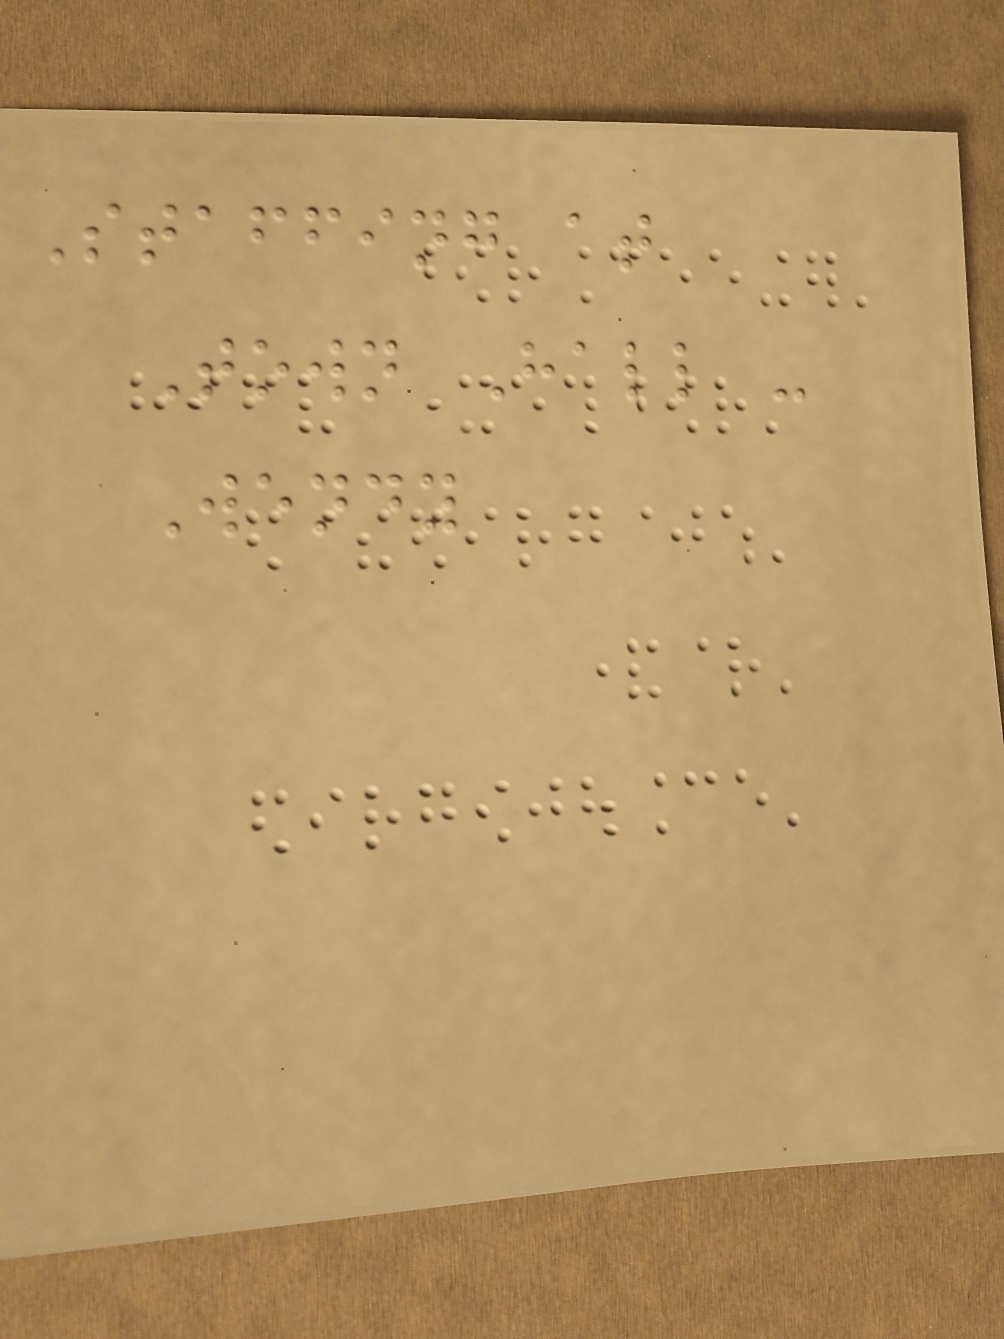Staffing at
Town Hall -
Wendy
